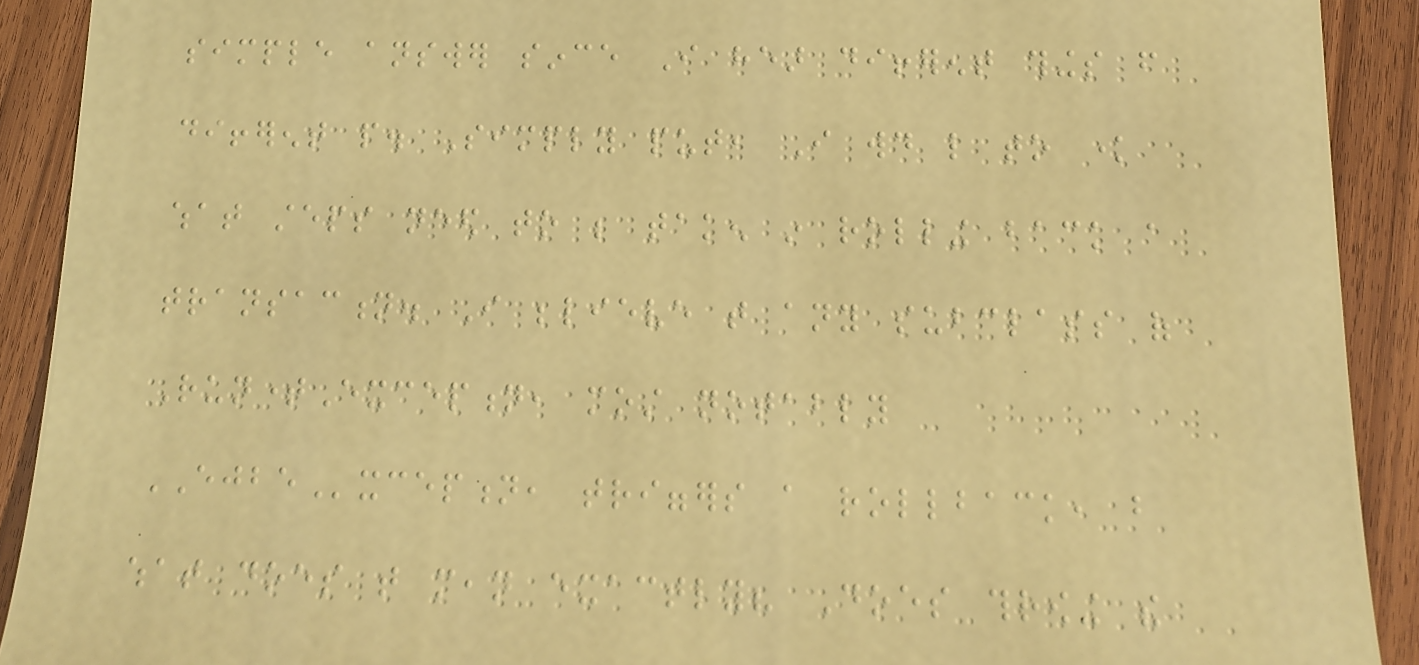simple answer since I hear different things from
different people. Simply put, I would like to know
what steps need to be taken in rolling back a
transaction. I believe that any subclass of
RuntimeException, most notably
EJBException, triggers a rollback, but
what does that mean exactly? Does throwing the
